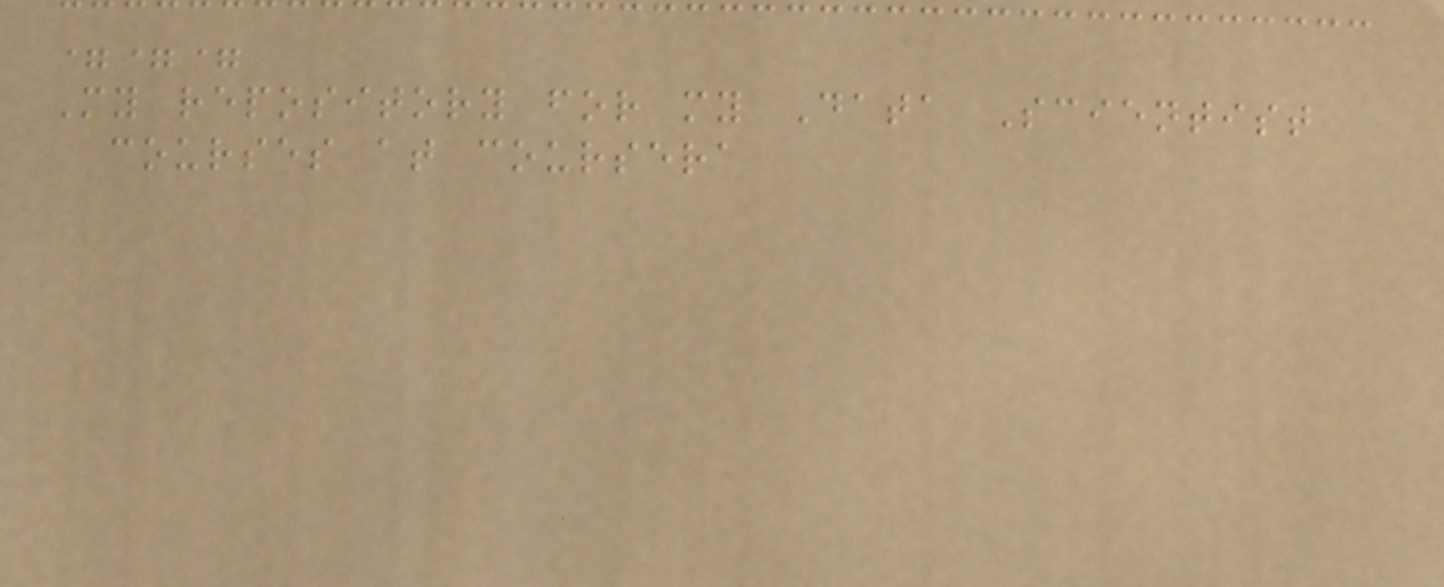===
My repository for my Data Scientist
courses at coursera
